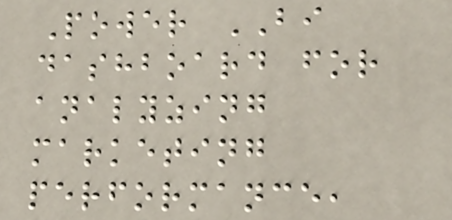Power BI
dashboard for
analyzing
marketing
performance,
